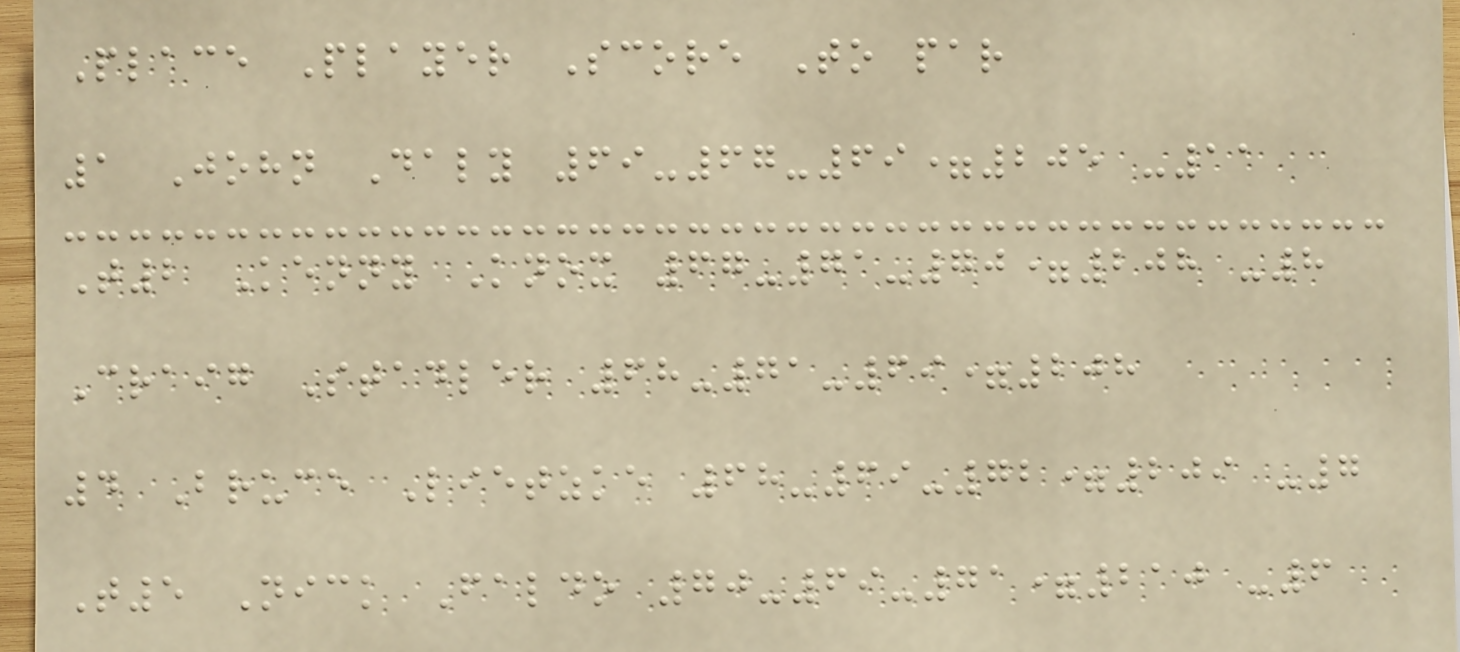Place Player Score To par
1 John Daly 69-67-69=205 -11
T2 Kenny Knox 67-71-70=208 -8
Craig Stadler 68-71-69=208
4 Bruce Lietzke 68-69-72=209 -7
T5 Nick Faldo 70-69-71=210 -6
